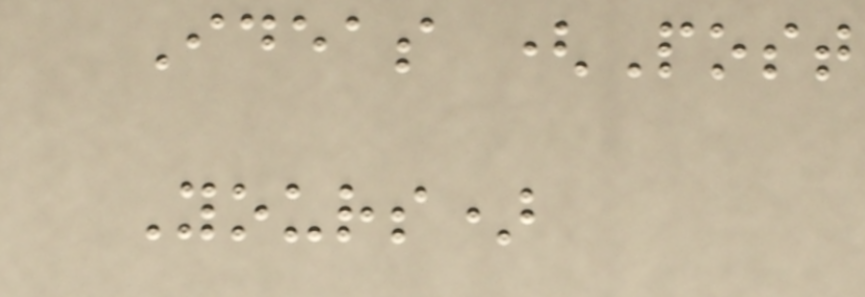Ideas (Post
Yours)
